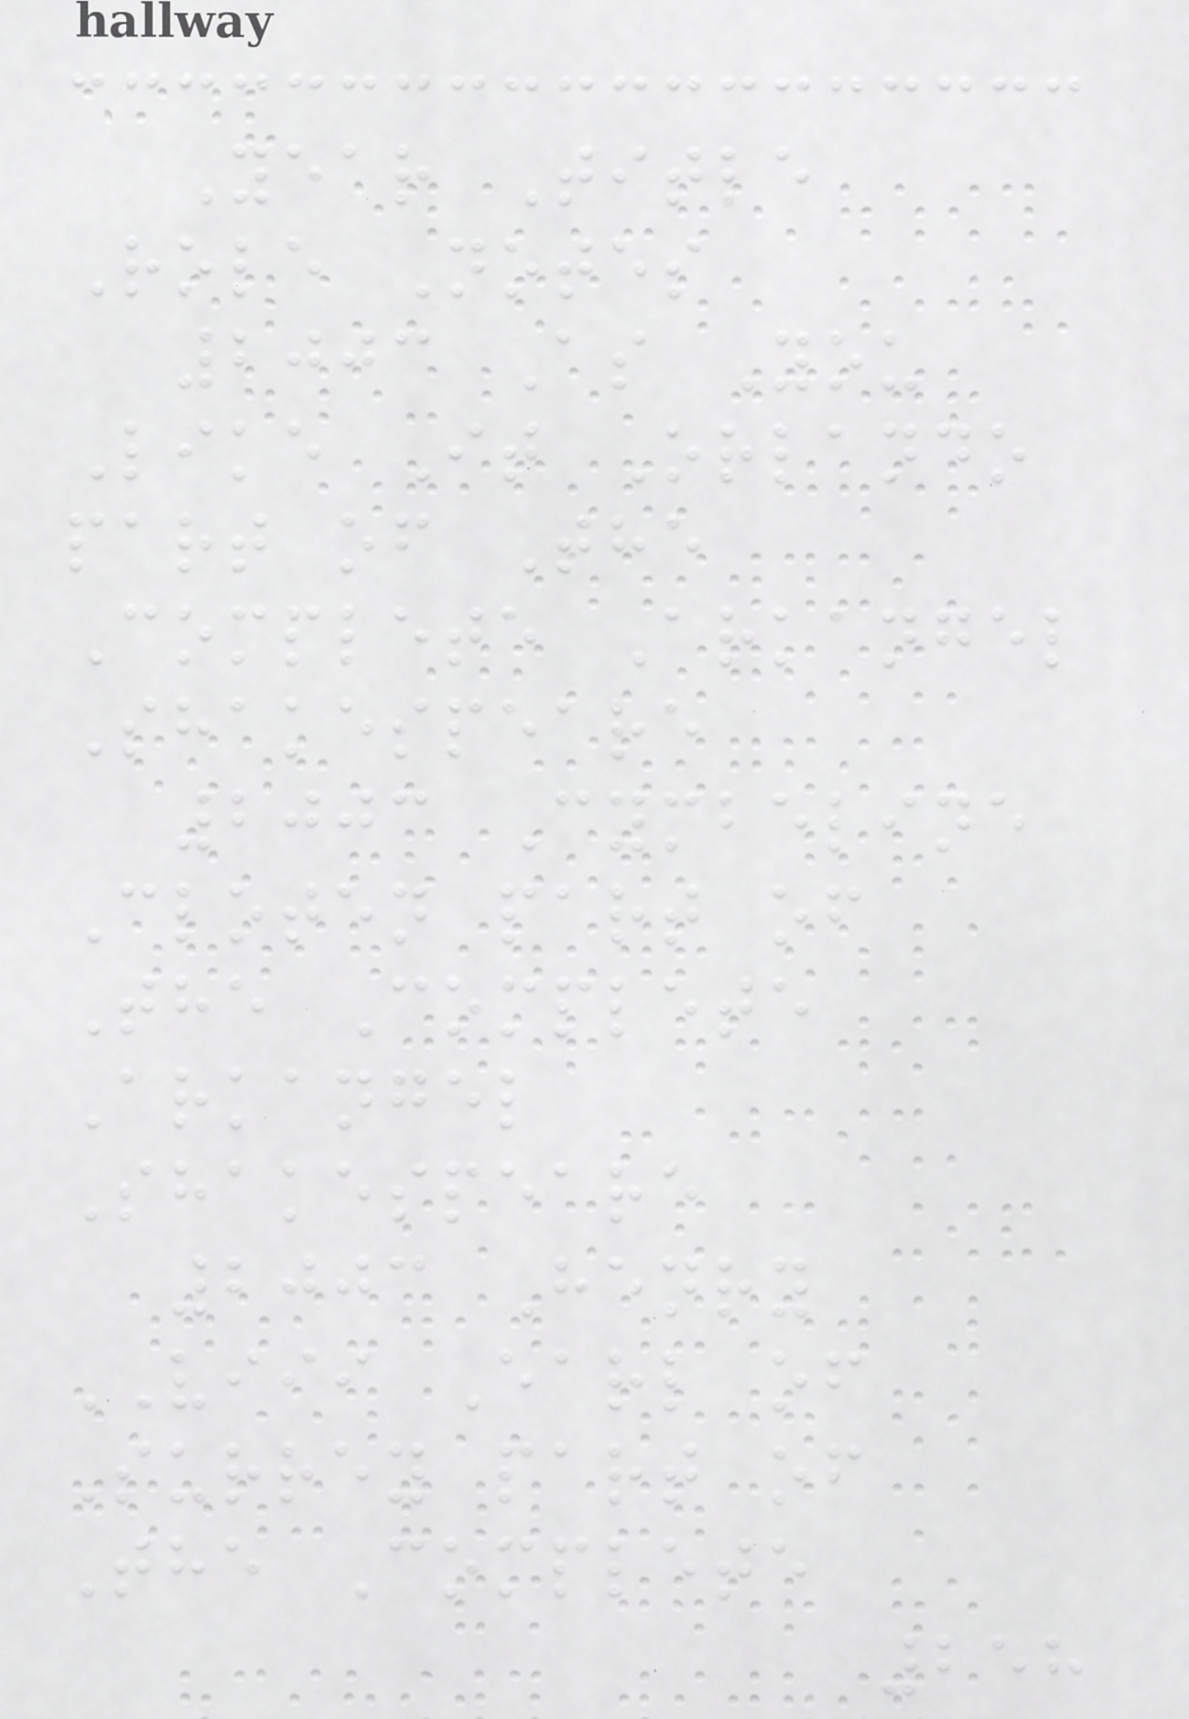Year Title
Role Notes
2003 As You
Like It Orlando
part of The
Complete Arkangel
Shakespeare
2003 Cymbeline
Cloten part of
The Complete
Arkangel
Shakespeare
2003 Henry
VIII Earl of
Surrey part of
The Complete
258
